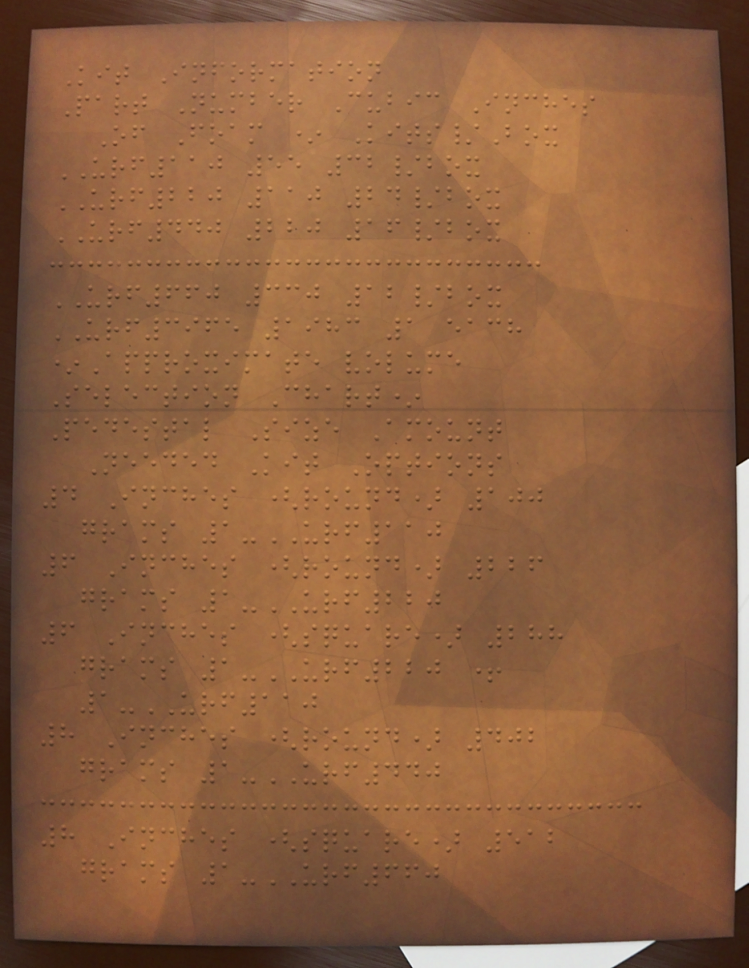Kit Information
Part Number Cubic Inches
Of Foam * Kits/Box
URF110 55 32/box
URF220 110 24/box
URF440 220 16/box
URF660 330 12/box
URF3965 1983 1 each
*Approximate volume
Selection Chart*
Pedestal Size Amount
Needed Kit Options
4 Inches (round) 100
grams 1-URF110
6 Inches (round) 226
grams 1-URF220
6 Inches (square) 288
grams 1-URF220 +
1-URF110
8 Inches (round) 402
grams 1-URF440
8 Inches (square) 512
grams 1-URF660
